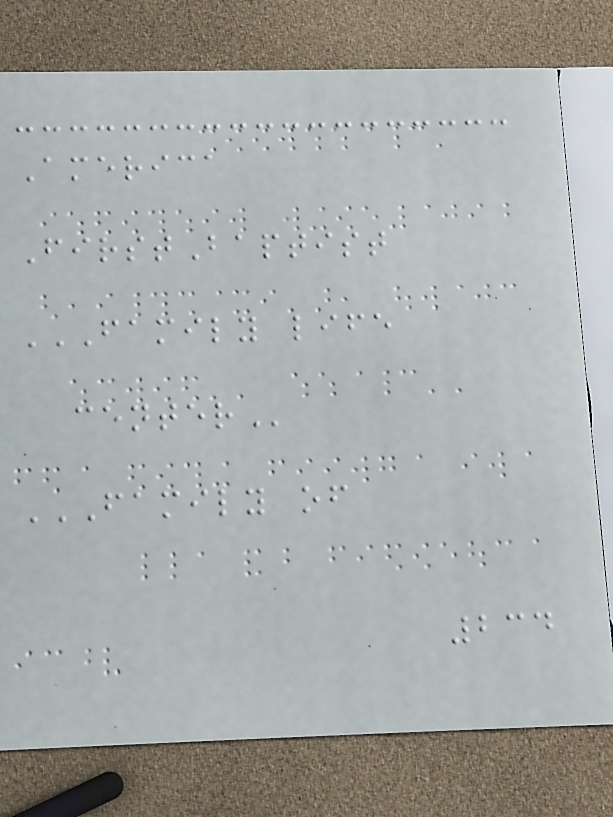America
FirstBaptist
FAMILY LIFE
CENTER
FAMILY OF
234
